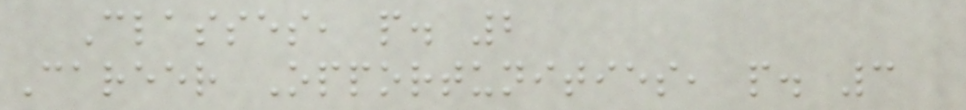Classes, p. 2
Career Opportunities, p. 3
